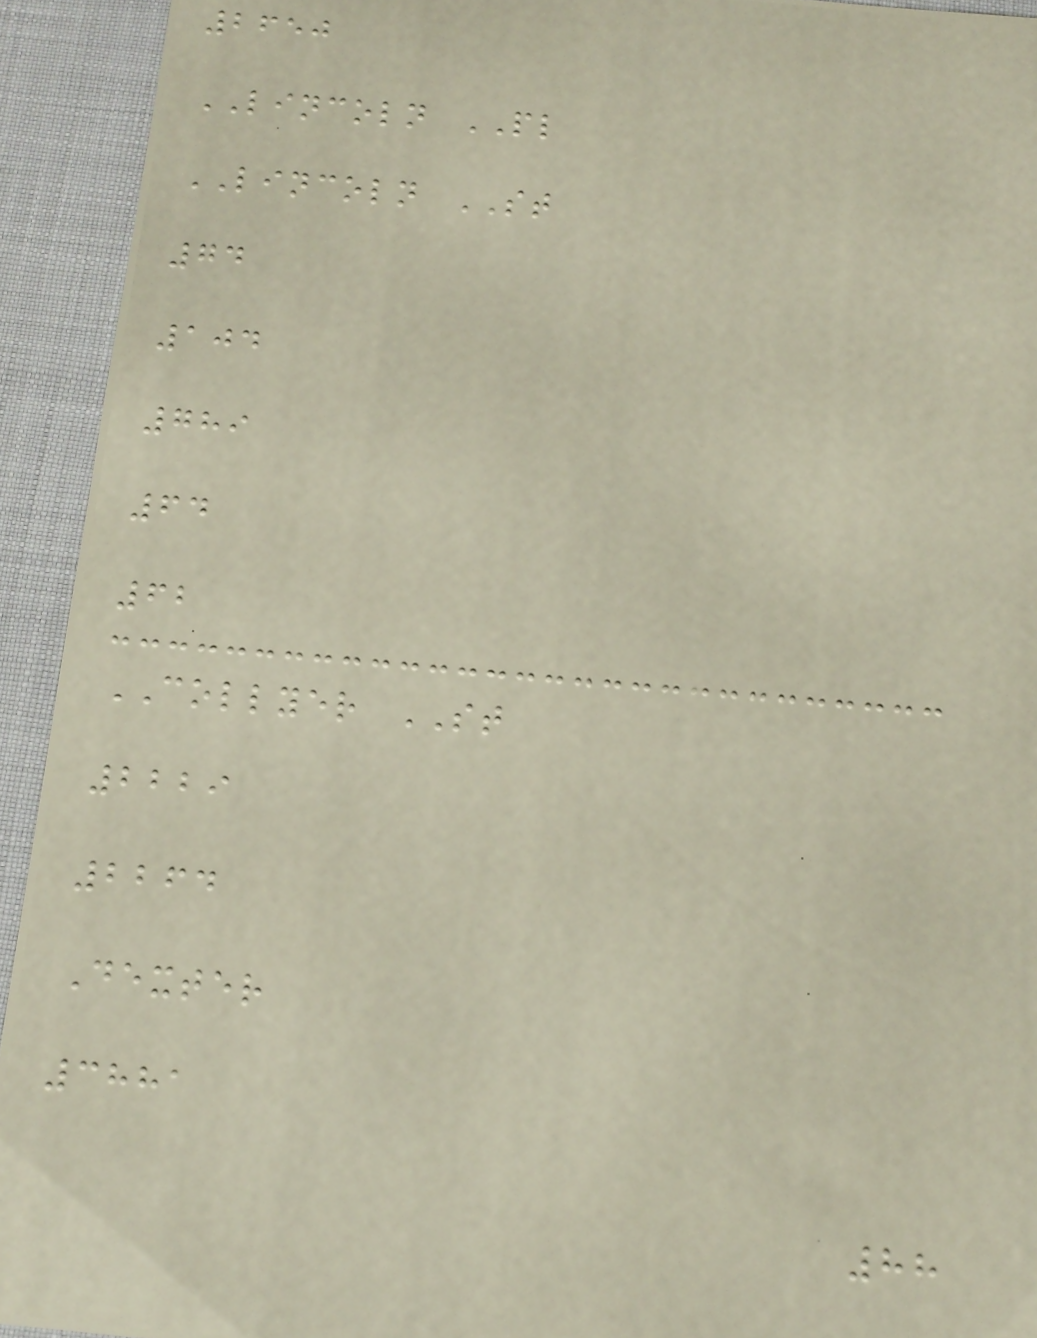2650
LINCOLN PL
LINCOLN ST
74
104
789
64
62
COLLYER ST
2229
2264
Dexter
3881
88
